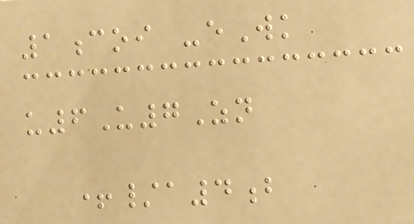1coi -eWk
u6U7Zn
+/a4b
